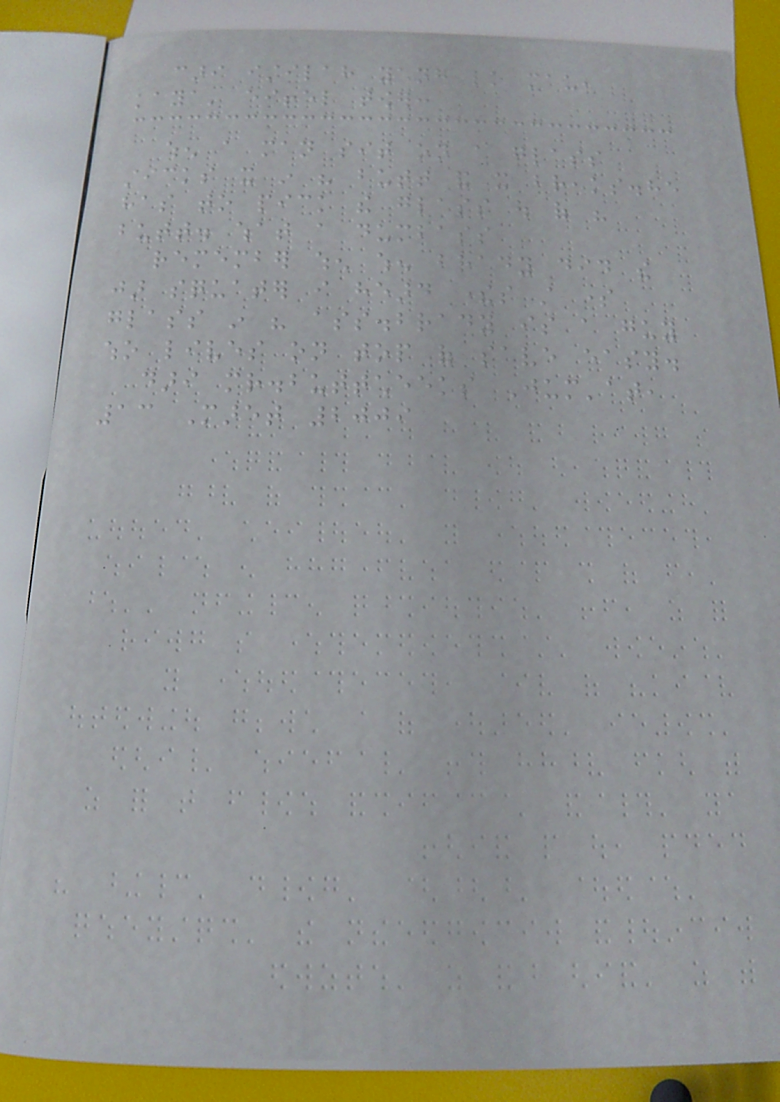cari istilah yang lo mau,
kaya' eiffel tower:
when a man sit on a glass
sticks it in his butt and it breaks.he
has to pick the glass out of his
butt. what a dumbass
remember when when brady did the
jar squater i heard theres still some
glass in his ass.brady is a guy
who lives on top of save easy.
dari mr.buttcheeks Jum'at,
13 Maret 2009
